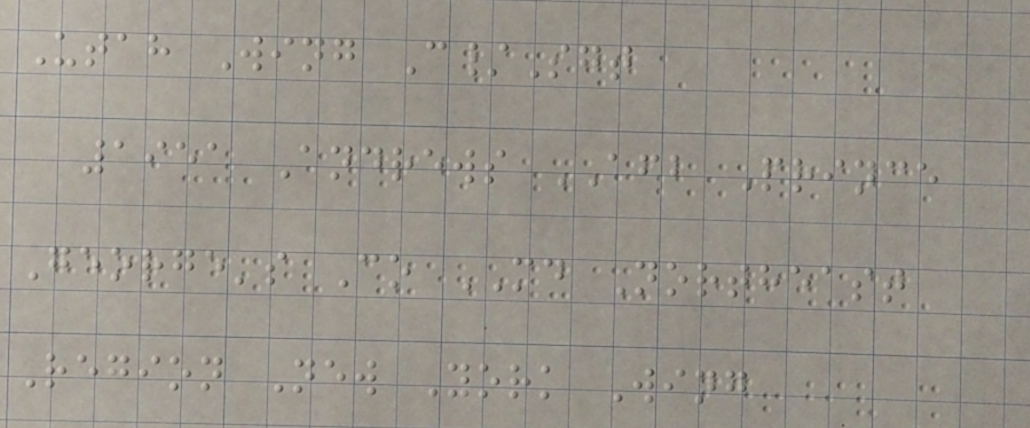Utah Wing C/Sgt
1951 Andrews AFB Prince
George's Co MD Northeast
Region New York Wing
